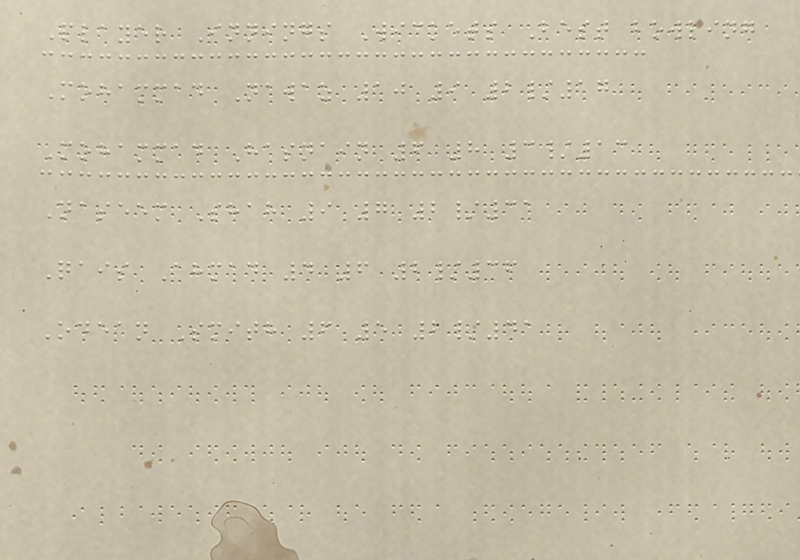Player Innings Wickets Best bowling
Mohammad Nawaz 10 9 2/17
Mohammad Hasnain 6 8 3/13
Naseem Shah 9 7 2/31
Qais Ahmad 4 6 2/36
Odean Smith 6 5 2/41
